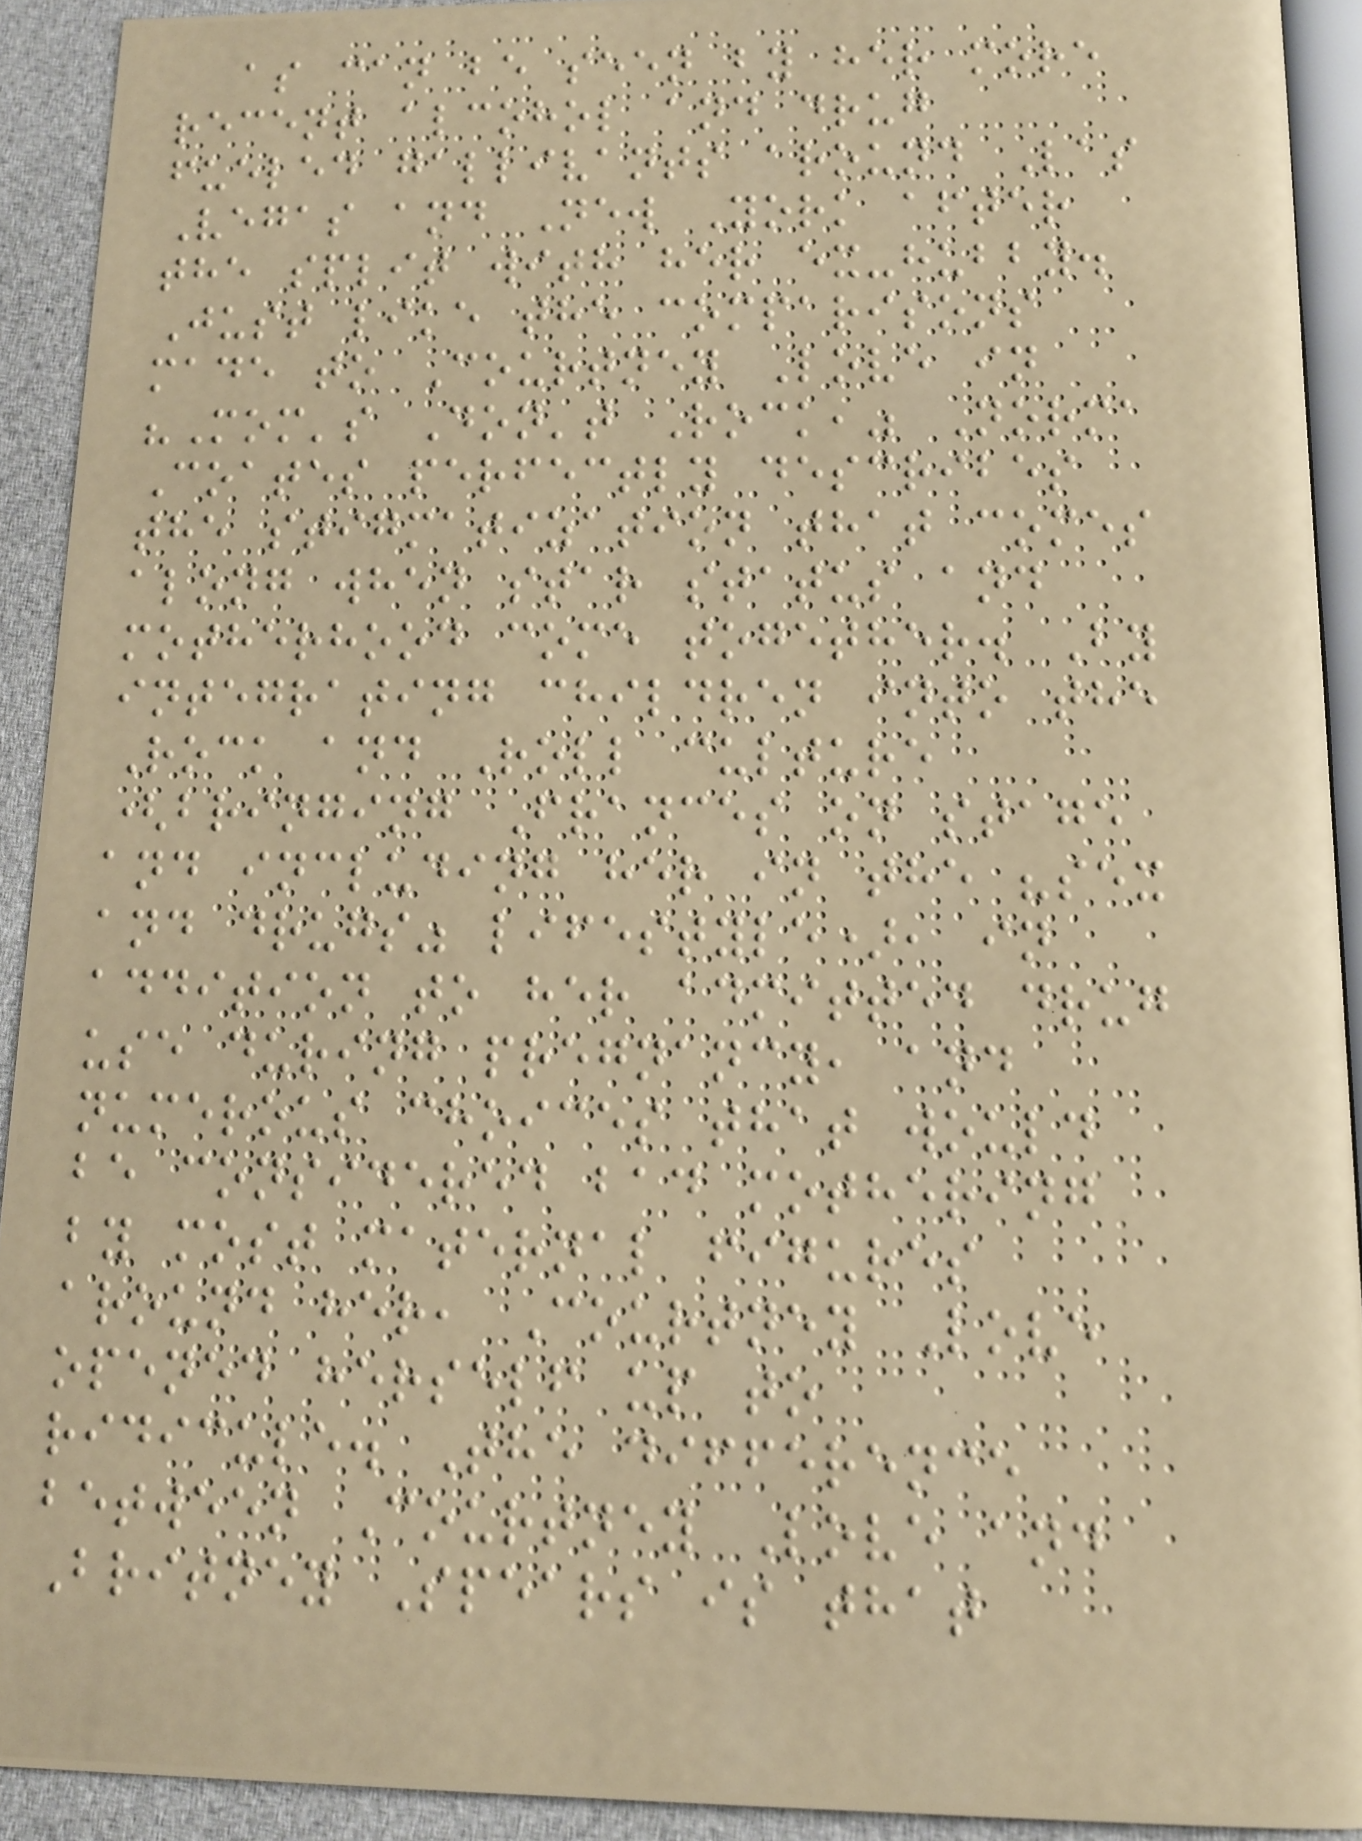as can be seen by her more
recent alcohol and drug
fueled gallivants around Las
Vegas and New York after
the split with her ex-hubby.
Just like the comparisons
made to Courtney Love in
"Mom's Don't Rock," Norma
Coates perfectly describes
the stigmatization that comes
along when star status and
motherhood come together. By
integrating children into the
Rock and Roll culture
(bringing Frances on stage
and including her in the "sex
and drugs" lifestyle), in
addition to her admitted drug
use during pregnancy, and
numerous choices that would
be considered bad mothering
by most maternal figures
around her, Courtney Love
opened herself up to
ridicule. The difference
between Courtney Love and
Britney Spears is that
